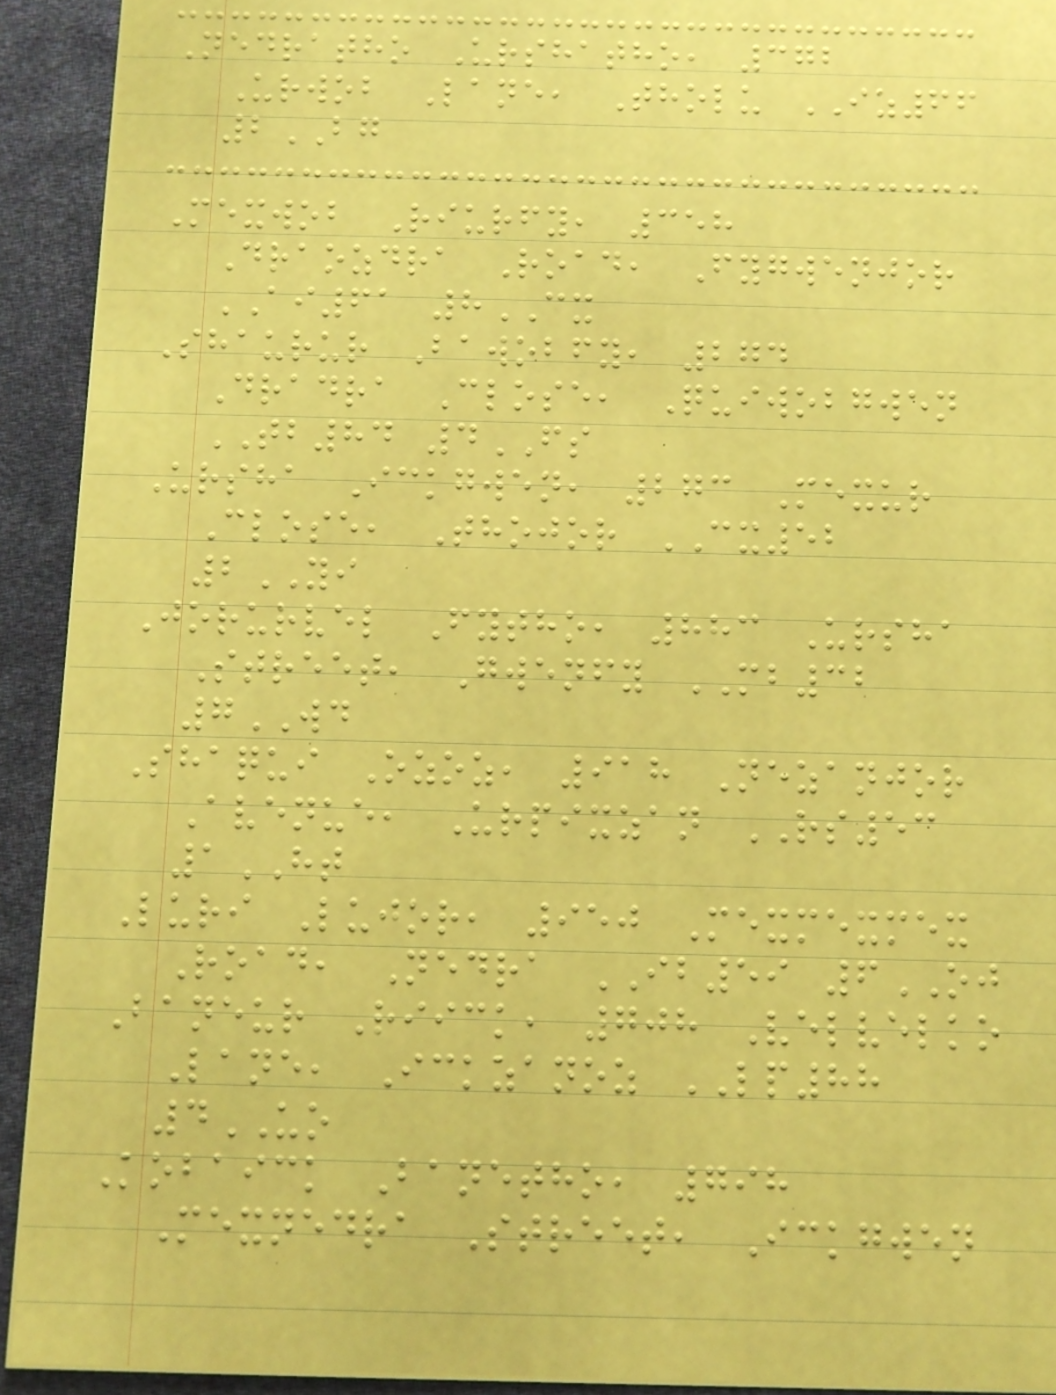Nedratho Urshatho, 372
Urwob Lane, Tholu IZ66
2BG
Mexwob Riurfy, 358
Draozdra Road, Fygwenjor
AI61 8CX
Shaurur Bawobfy, 274
Dradra Close, Quiwobgwen
TB84 4FS
Ursha Ickgwen, 273 Mexur
Close, Thojor CX52
2YI
Jorurvel Fytho, 883 Ursha
Street, Gwenfy MB32
7WD
Shaqui Ozoz, 918 Nezanjor
Avenue, Urpixzan RS53
1HT
Luri Lujor, 950 Mexmexmex
Road, Nedra IB59 6OJ
Baneur Riick, 708 Velvelko
Lane, Ickzanoz LP88
4UO
Kobaick Banetho, 798
Mexnedra Street, Ickgwen
